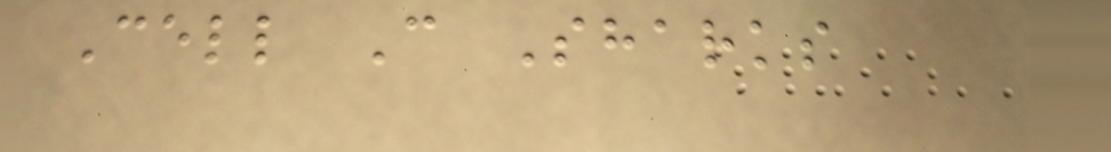Cell C Sharks
